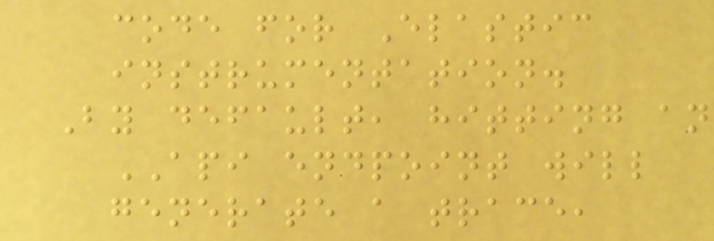code for Elastic
instrumentation.
By default, hitting an
API endpoint will
generate a trace,
